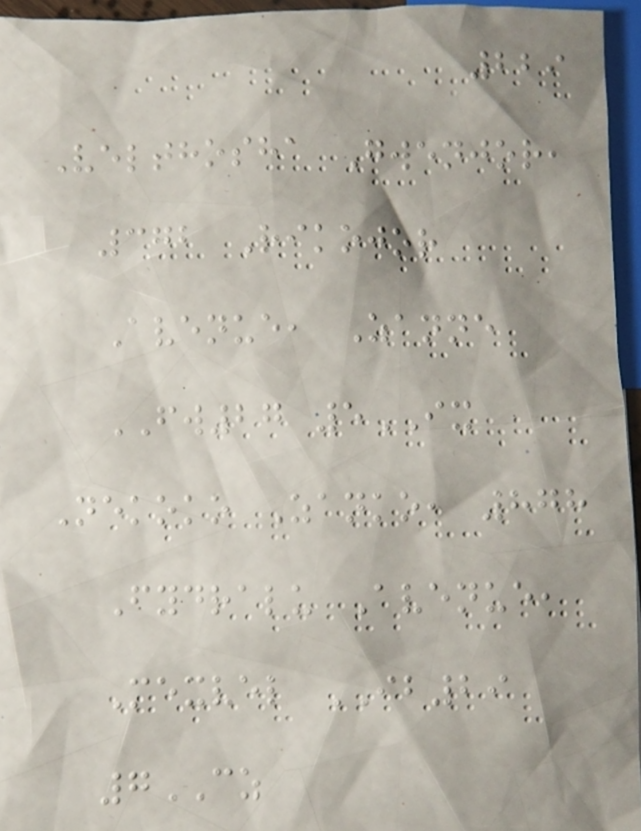229
Velthosha Gwenjor,
372 Rikojor
Avenue, Zanne
FW27 5IX
Nekoko Zanko, 878
Fydralu Avenue,
Mexvel IB29
7CZ
